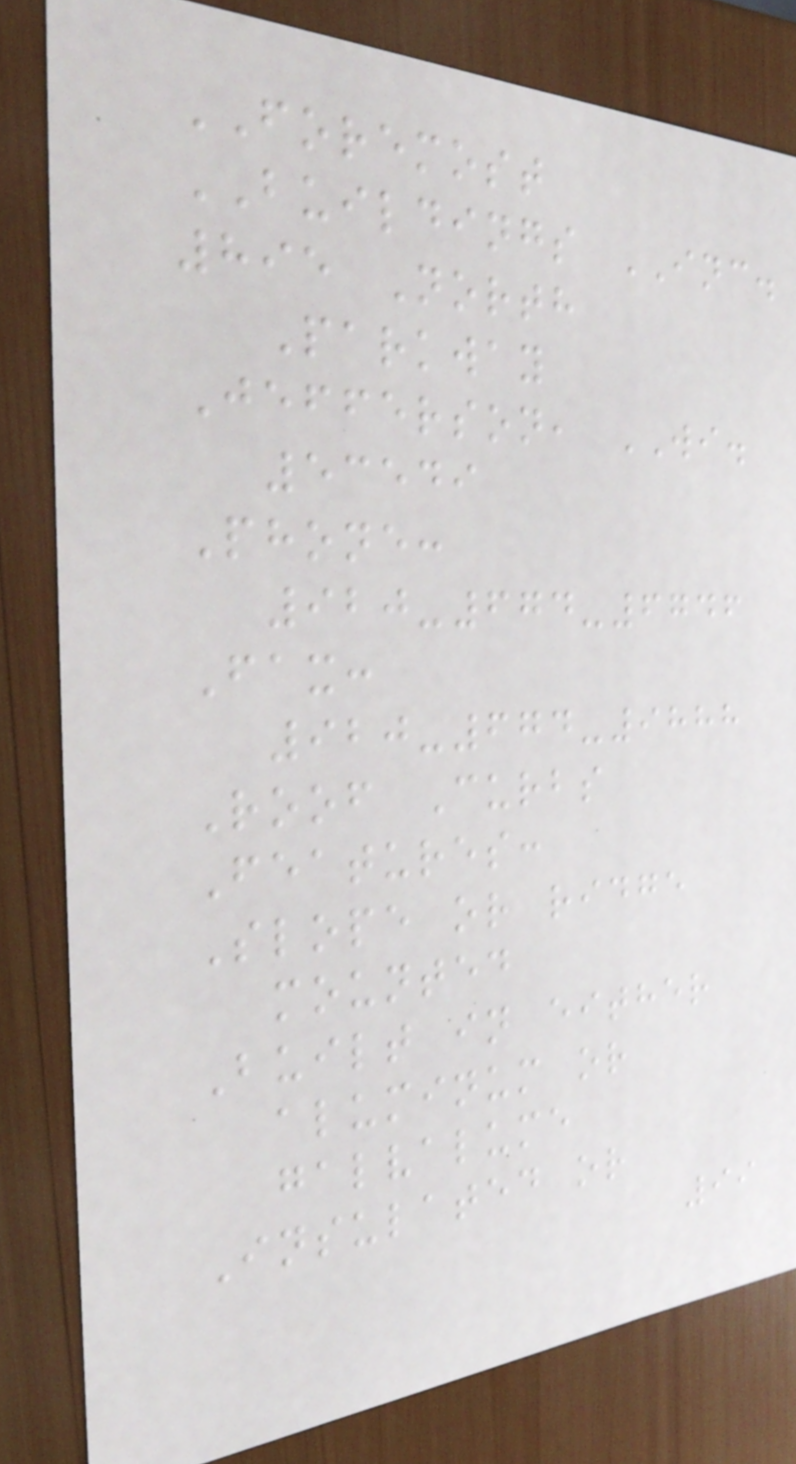FOREMOST
BUILDINGS INC.
895 North
Parkway
Jefferson, WI.
53549
Phone:
920-674-6746
Fax:
920-674-9888
Roof Curbs
Features:
Slope or ridge
mounted
Built in either
aluminum or
galvalume
Insulated or
99
